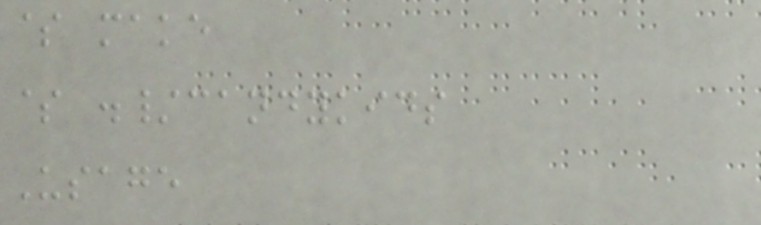$ make
$ ./candykids
Usage
